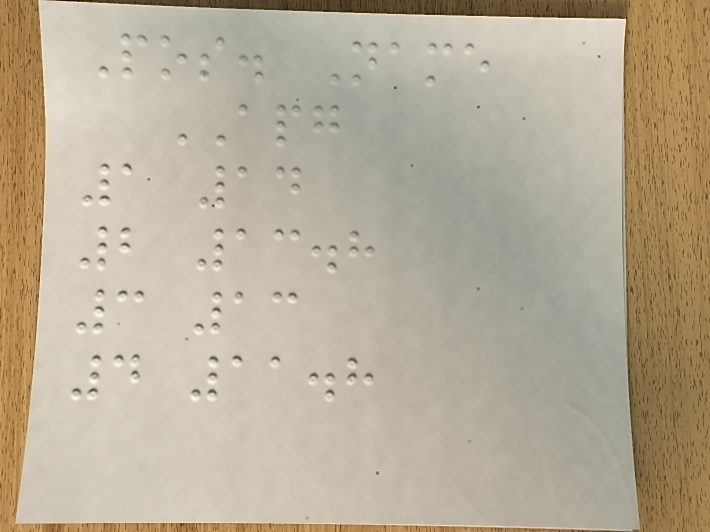Pos. Name
APG
1 14
2 13.8
3 13
4 11.8
